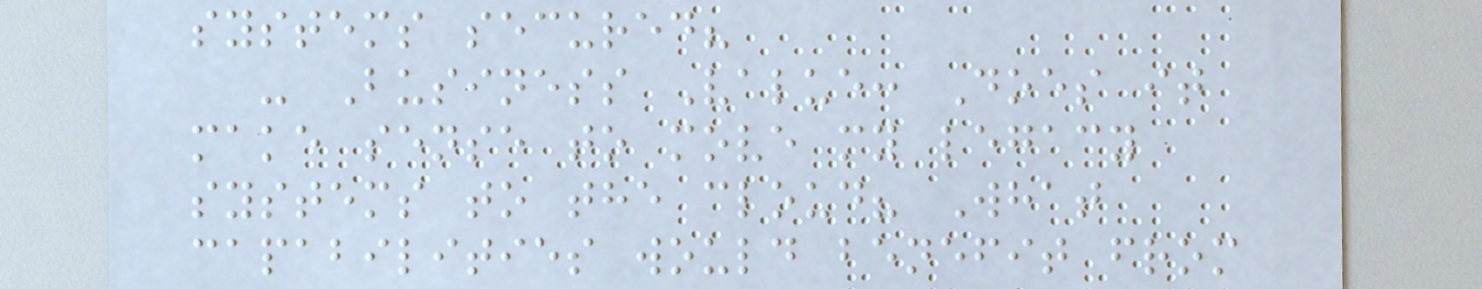systems secured?
- Business Value: Does it
make sense to move my legacy
systems to the cloud? What
capabilities would benefit from
